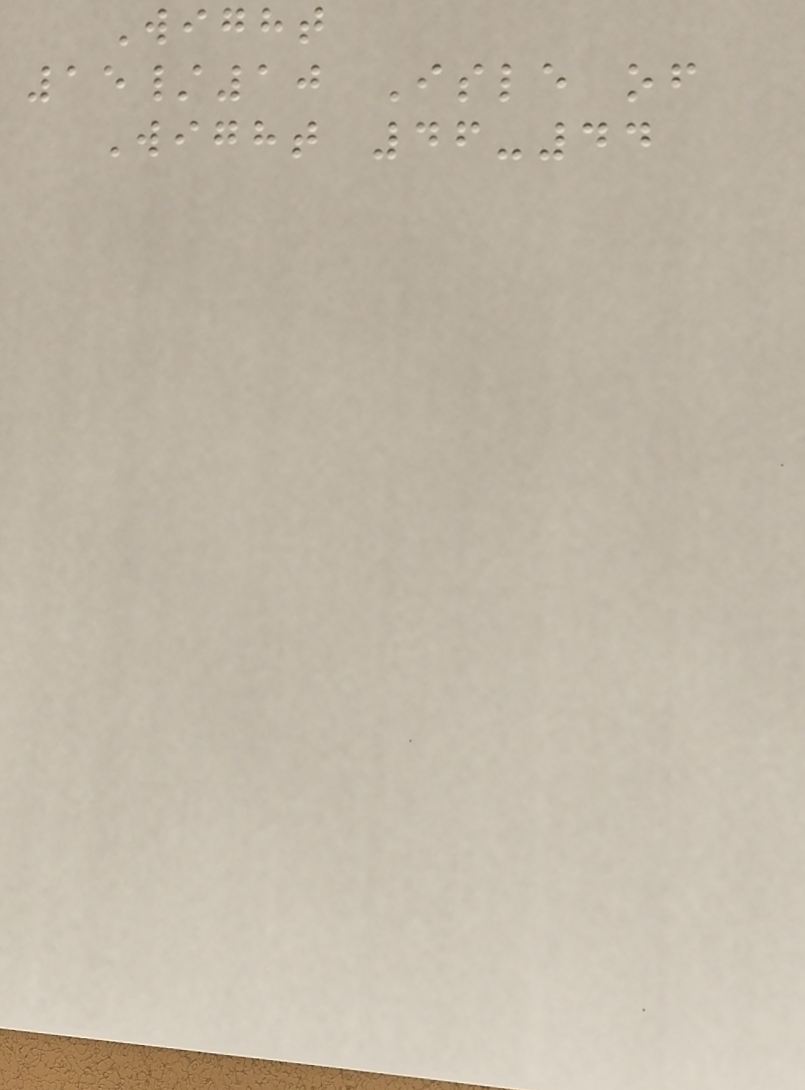Wight
15/10 Isle of
Wight 46-44
